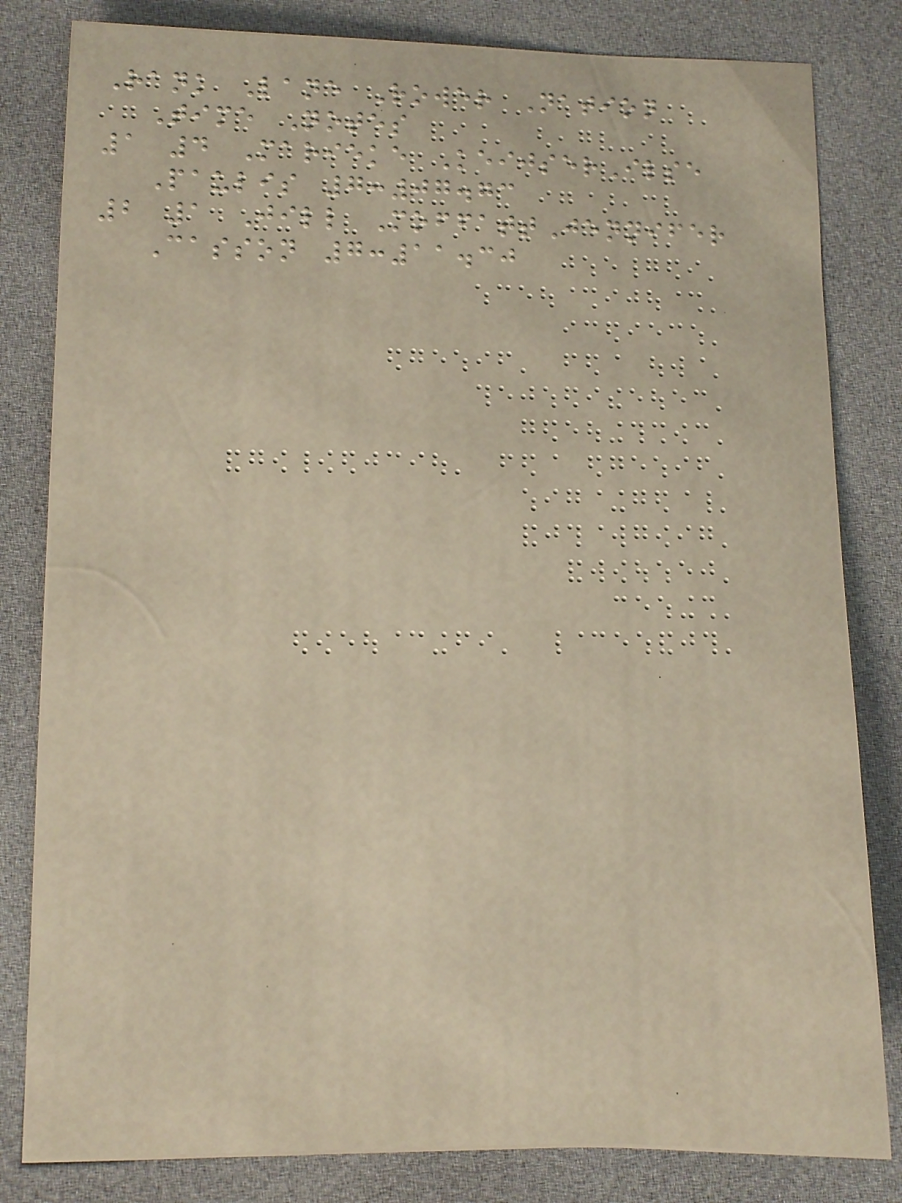Rank Lane Rower Nation
Time Notes
1 4 Marieke KeijserIlse
Paulis 7:07.73
2 1 Jill MoffattJennifer
Casson 7:11.30
